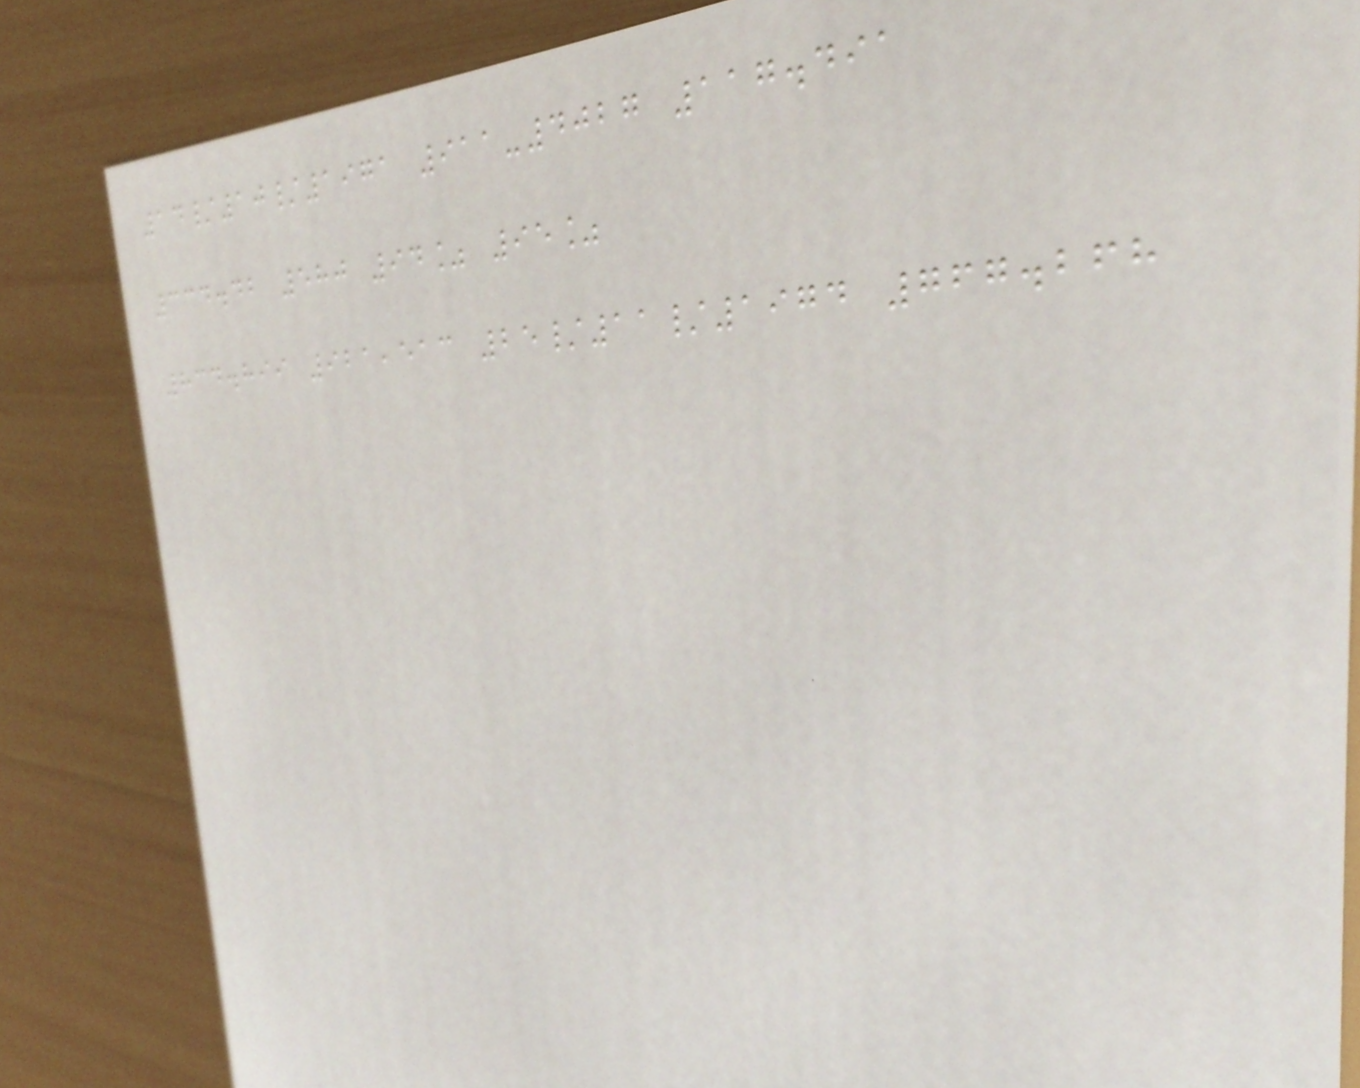14/10/1971 911-4027 117.491
334.42 580 94% 95%
834.899 921,513 25/11/1974 767.268
